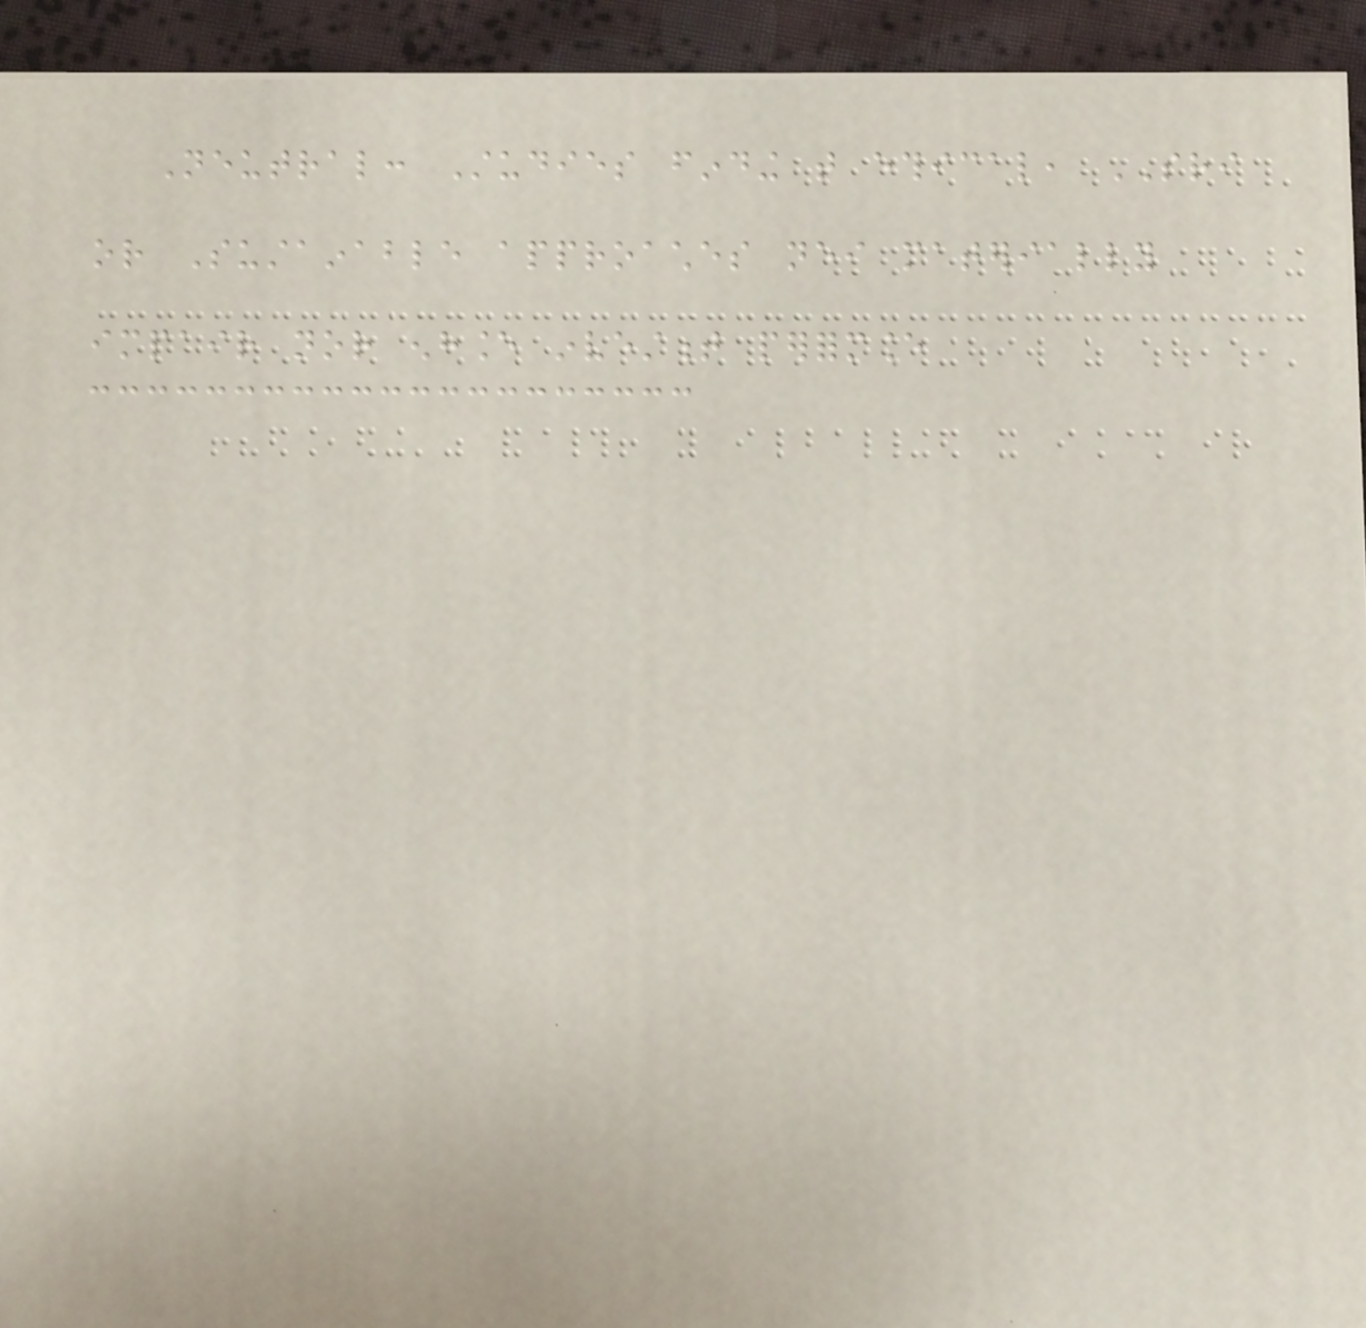Neutral: Studies finding that ethical, SRI
or Sustainable approaches neither materially
impair nor enhance investment performance
